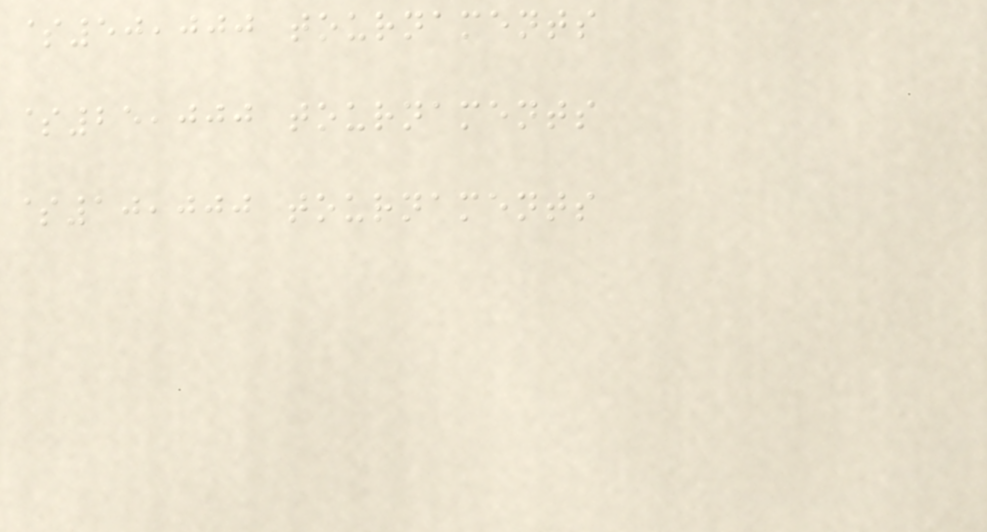$50,000 tournaments
$25,000 tournaments
$10,000 tournaments
